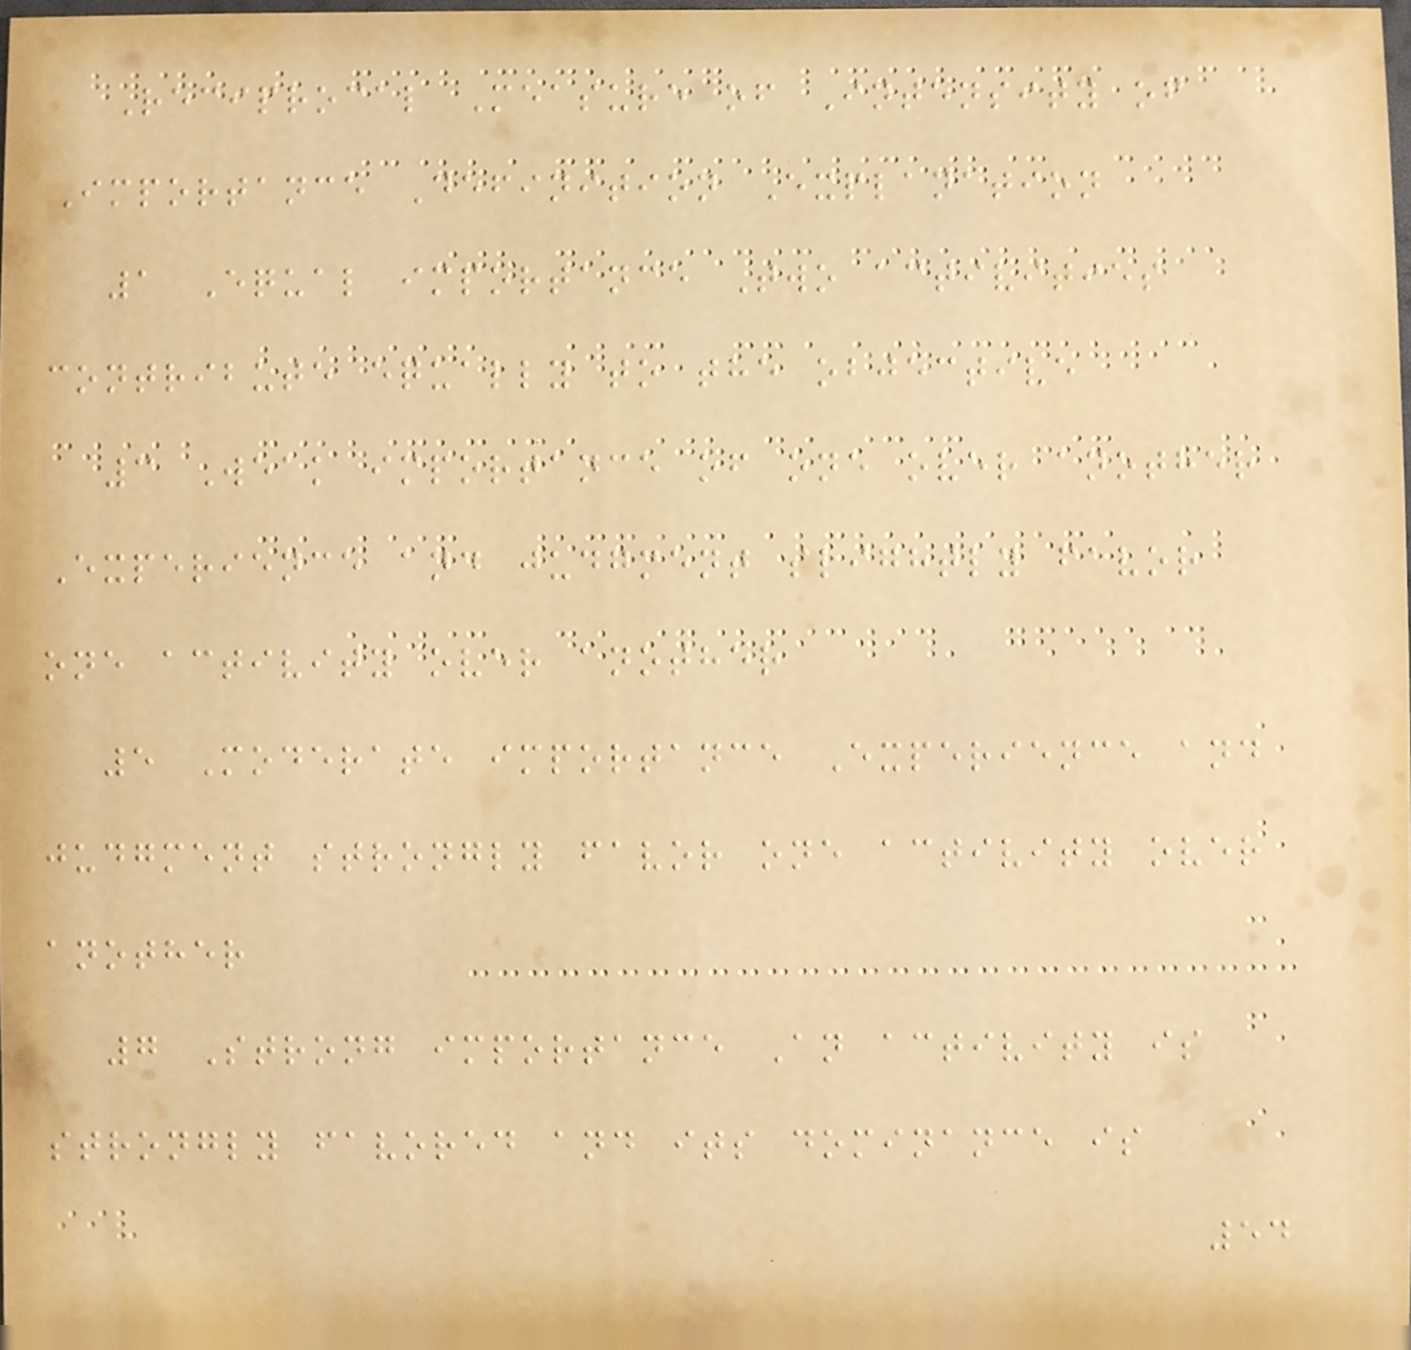Reciprocal Measure of Intensity of
Importance Definition Explanation
1 Equal importance Two activities
contribute equally to the objective
3 Weak importance of one over another
Experience and judgment slightly favor
one activity over another
5 Moderate importance Experience and
judgment strongly favor one activity over
another
7 Strong importance An activity is
strongly favored and its dominance is
54
